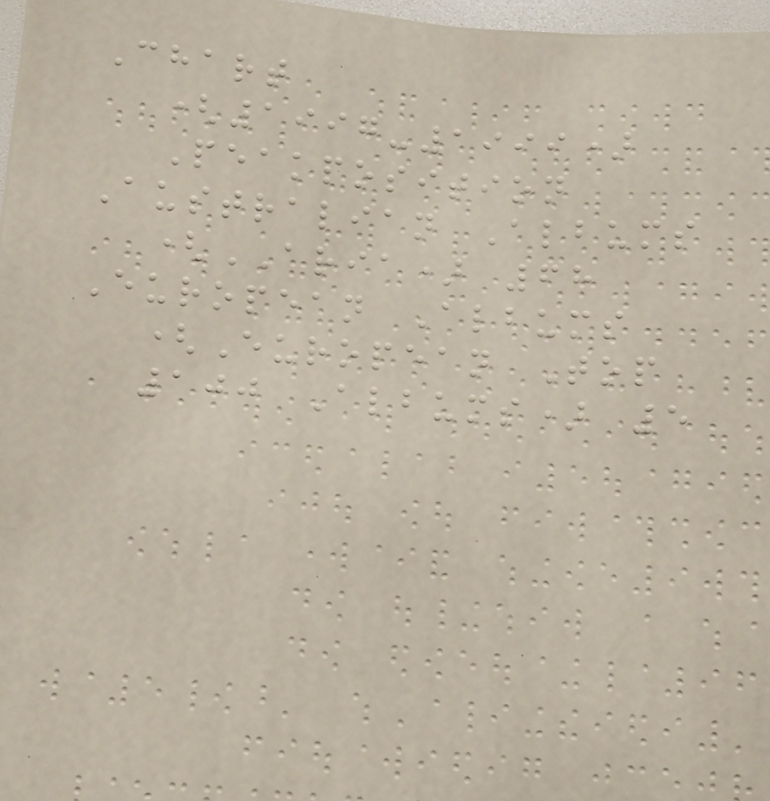Chart
(1997-1999)
Peakposition
Australian Albums
(ARIA) 68
European Albums
(European Top
100 Albums) 5
